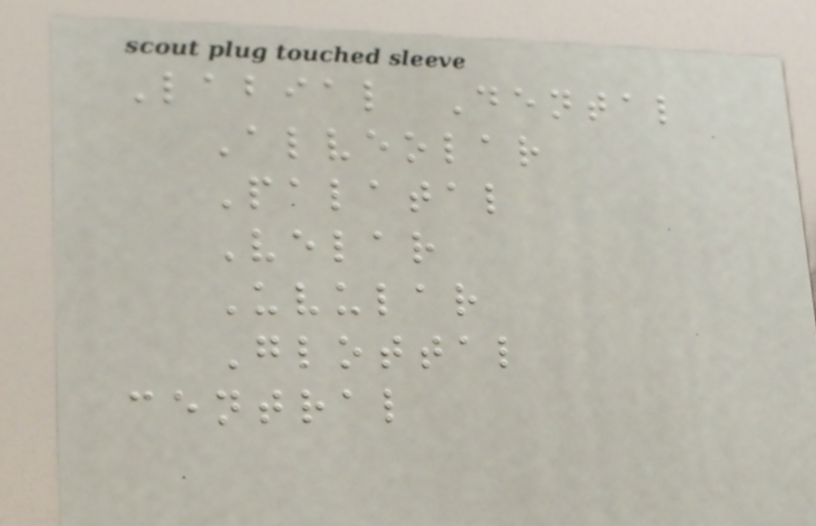Labial Dental
Alveolar
Palatal
Velar
Uvular
Glottal
central
